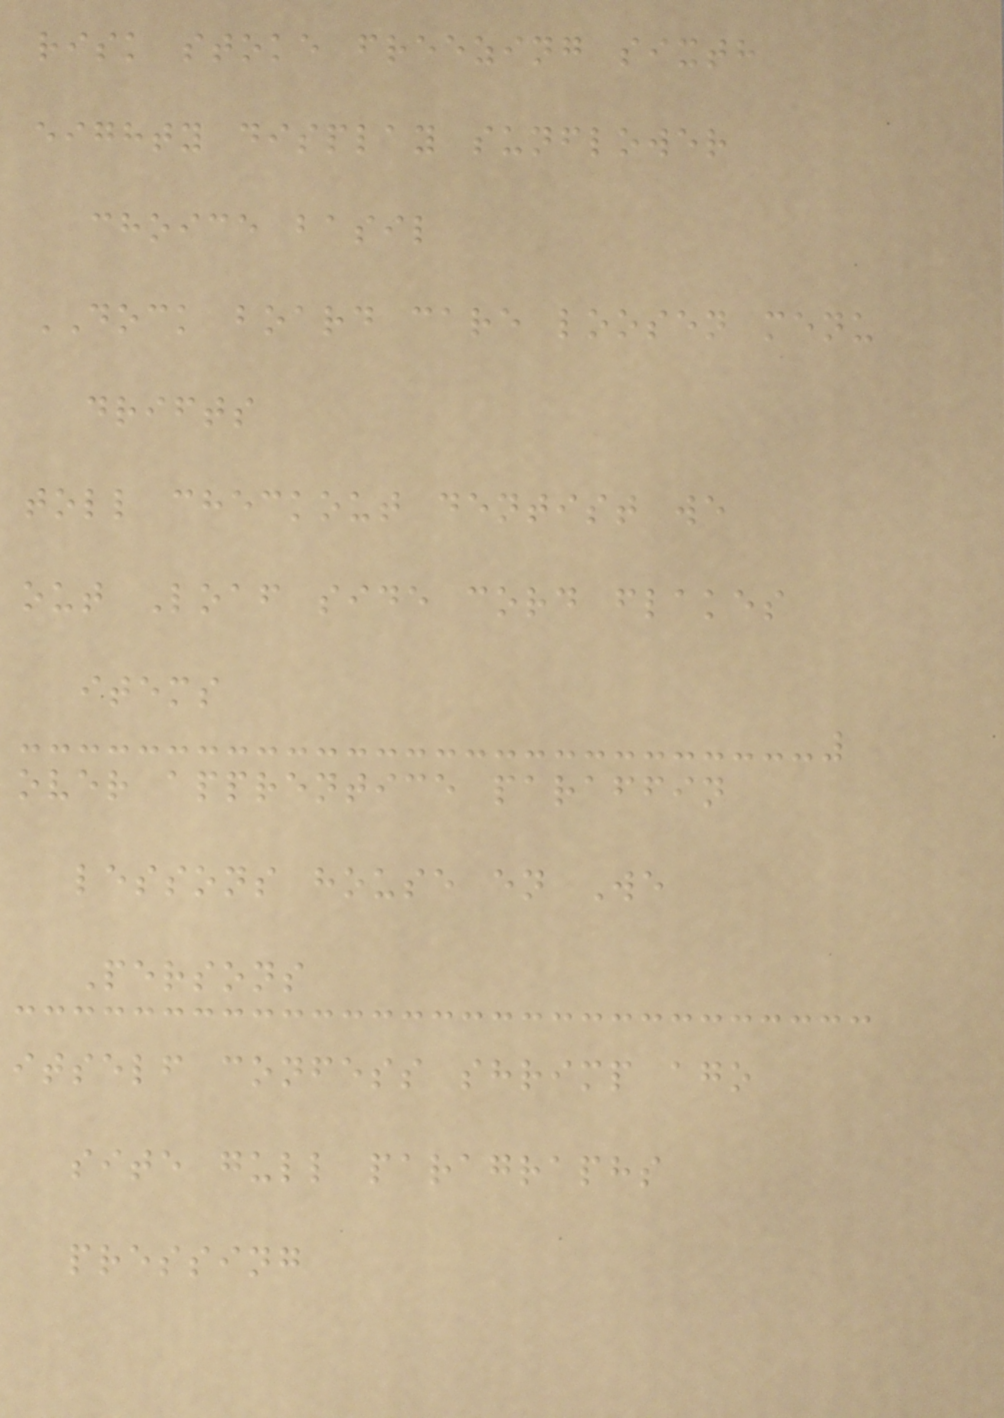risk stoke freezing sixth
eighty display sunflower
choice basil
DOCK board care loosen menu
drifts
toll checkout dentist we
out Loaf side cord flakes
items
over apprentice paraffin
lessons house en We
Persons
itself confess shrimp ago
site gull paragraphs
pressing
